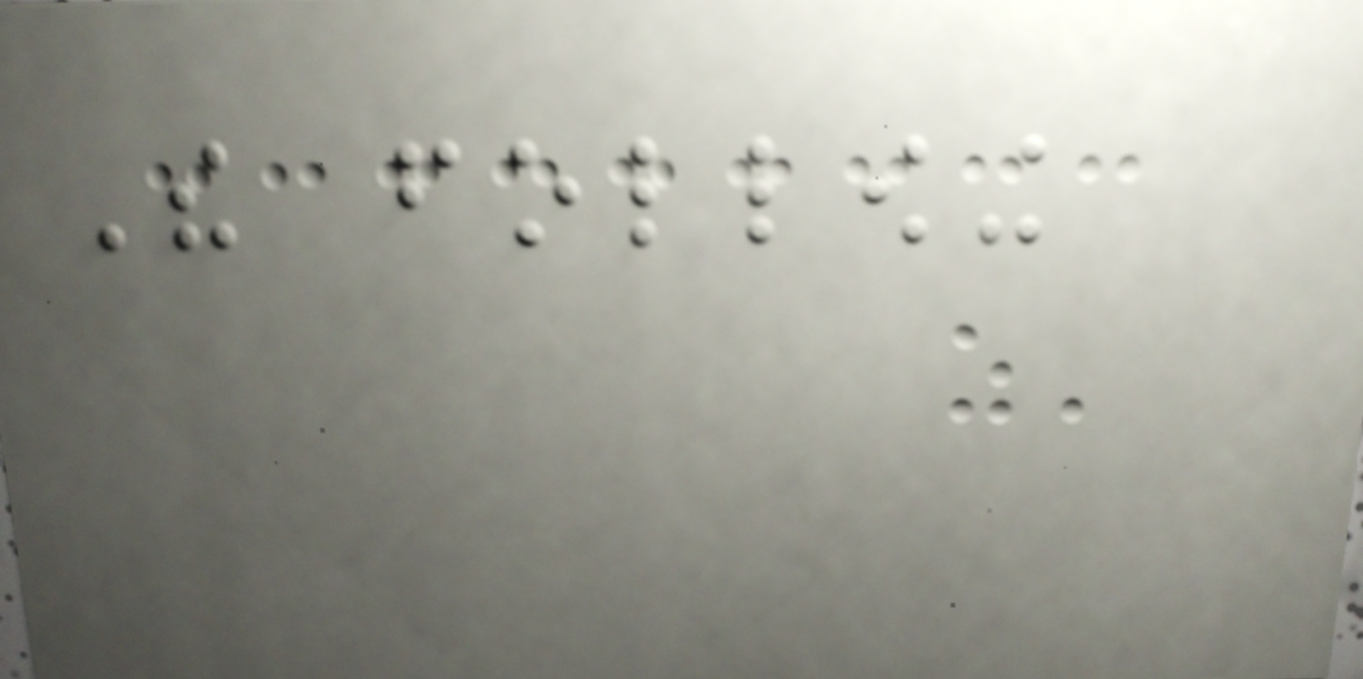The following
